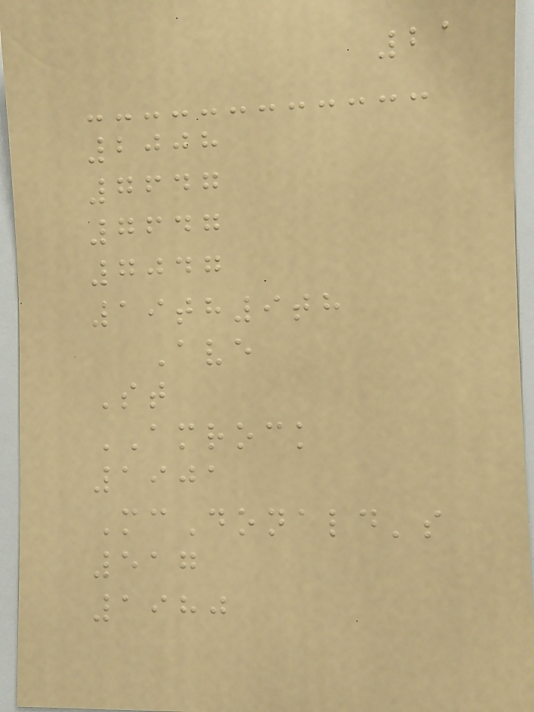21
2008
7647
7647
7047
19th9th
Ave
St
AMROCK
1901
McDonald's
517
1980
